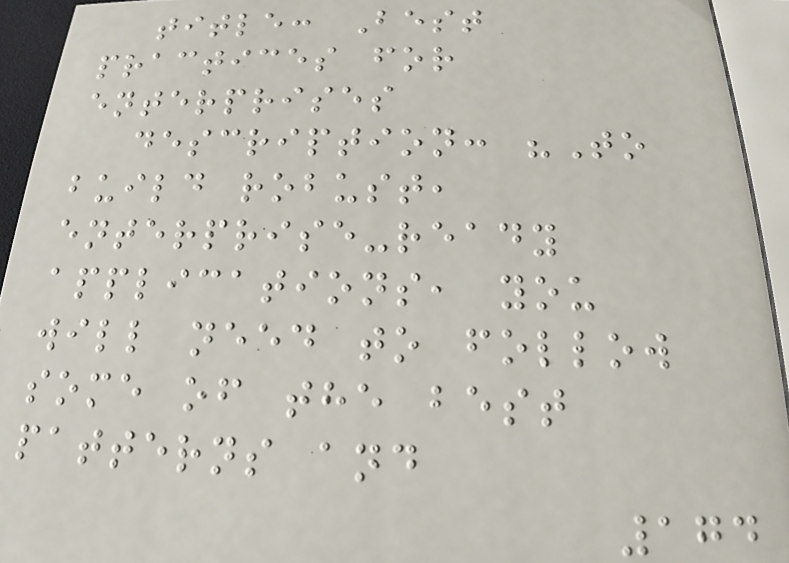title: Best
practices for
enterprises
description: "To
build robust,
enterprise-ready
applications, you
will need to follow
some of the best
patterns and
174
